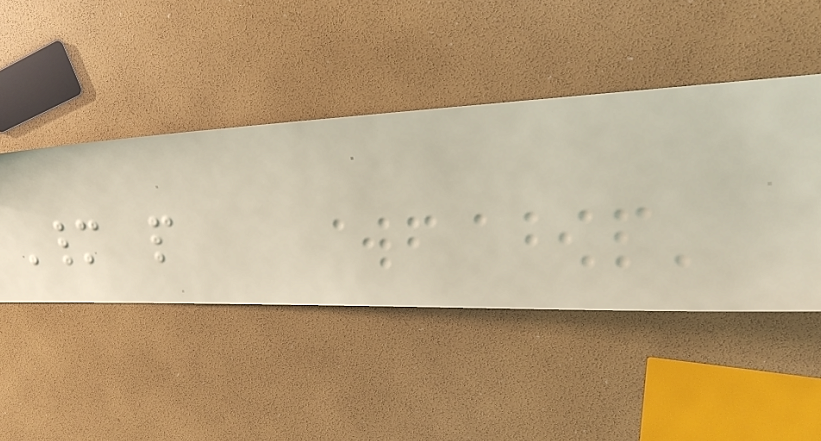Many people
